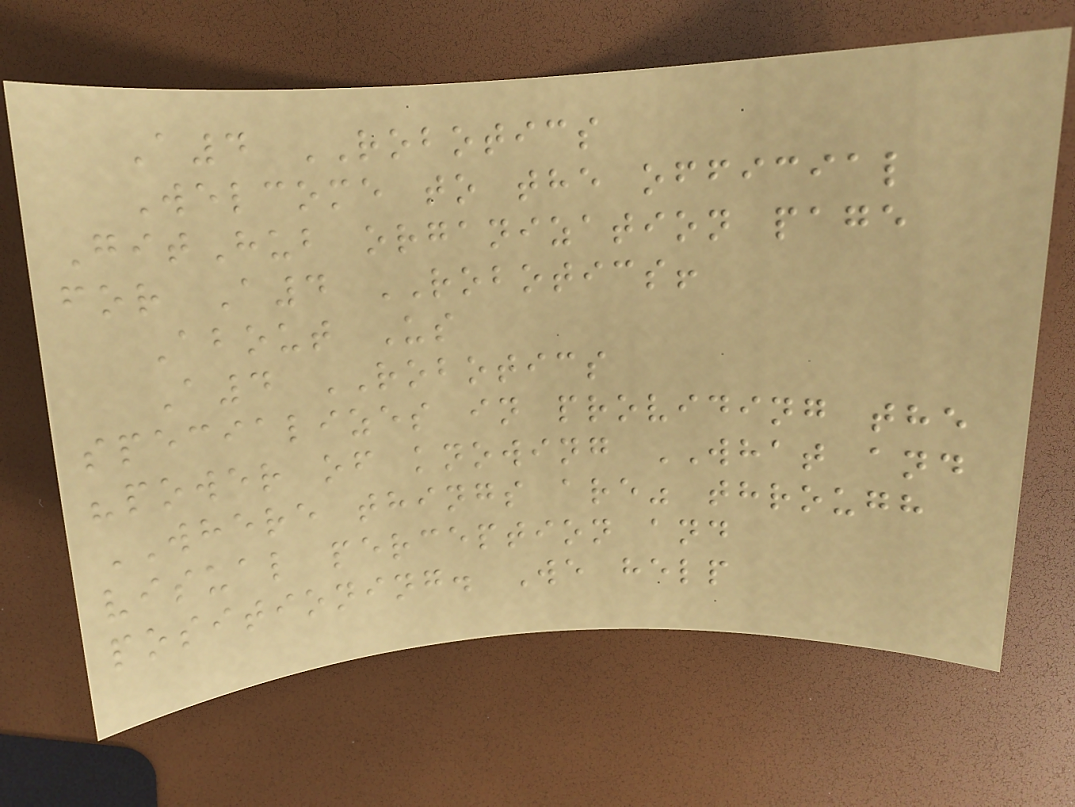A4 ROBOTICS
Welcome to the official
GitHub organization page
for A4 ROBOTICS!
About Us
A4 ROBOTICS
specializes in providing the
"power of knowing WHAT and
WHERE things are" through
visual perception and
positioning. We help
